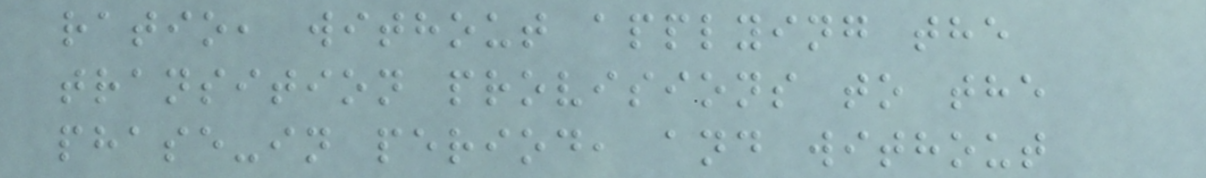ratio, without applying the
transition provisions to the
phase-in period, and without
